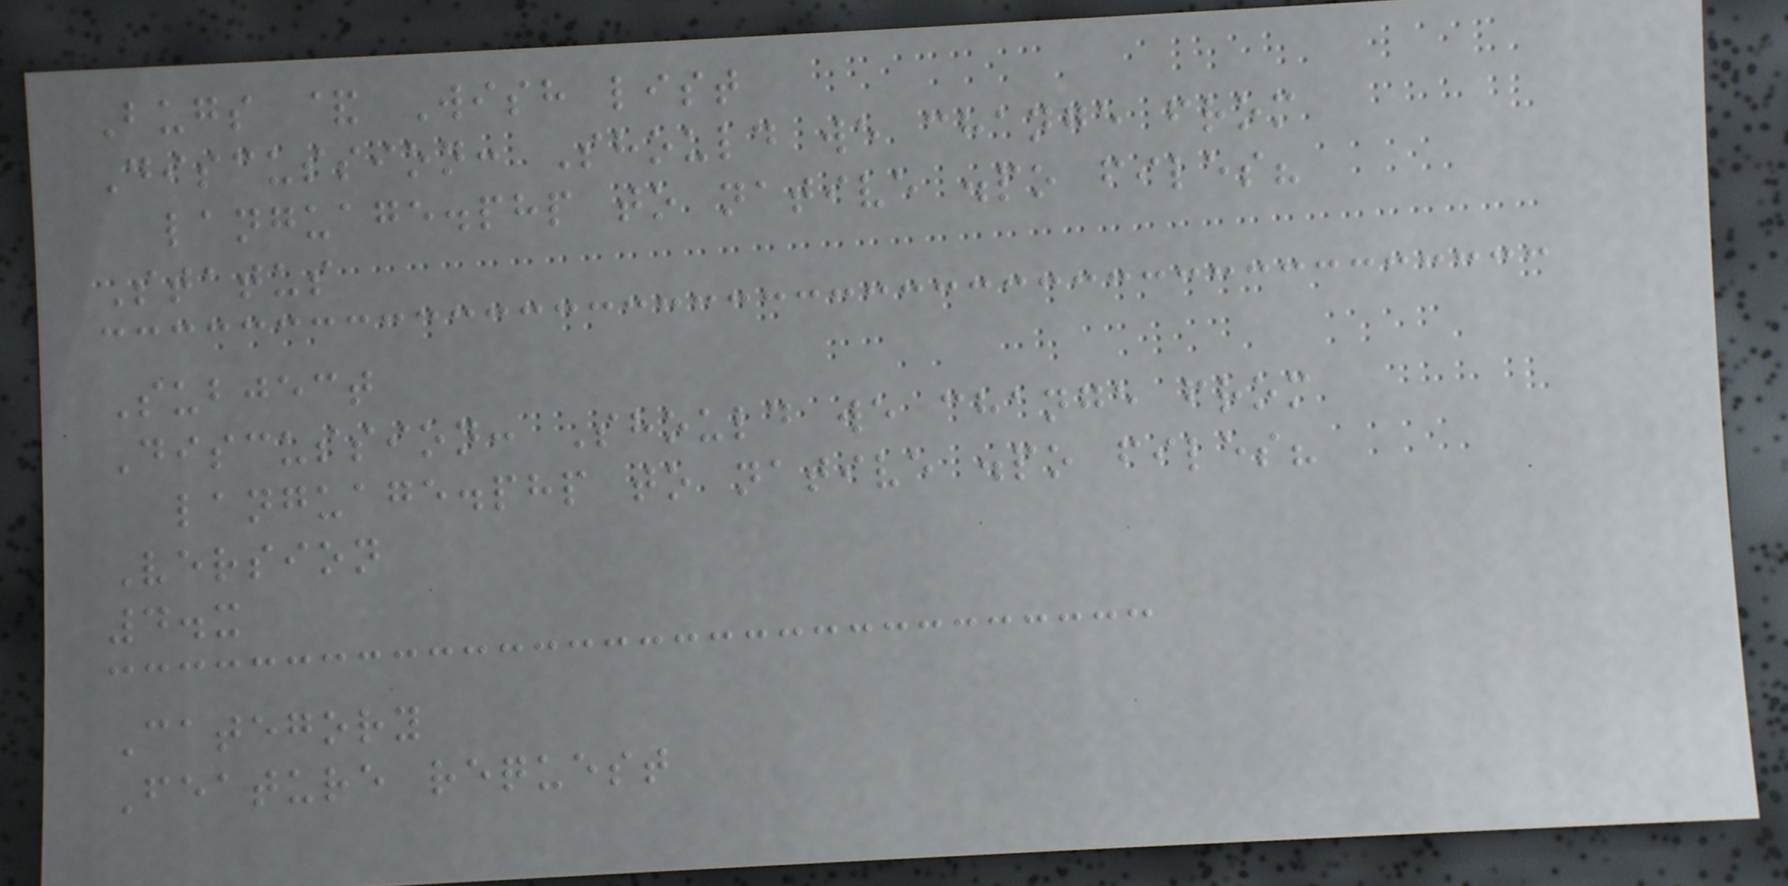Bugs & Wish list
Discussion: Should we change from
language.php to native .po files?
Status
Subject
Discussion: Should we change from
language.php to native .po files?
Version
4.x
Category
Feature request
